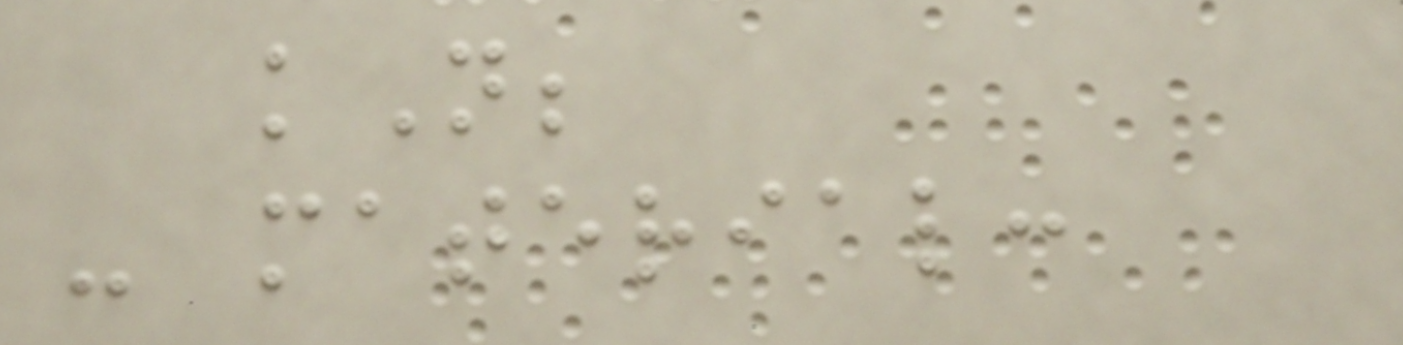kN;
- material:
